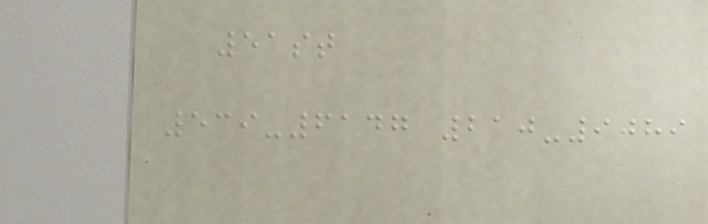51st
539-6147 210-9089
